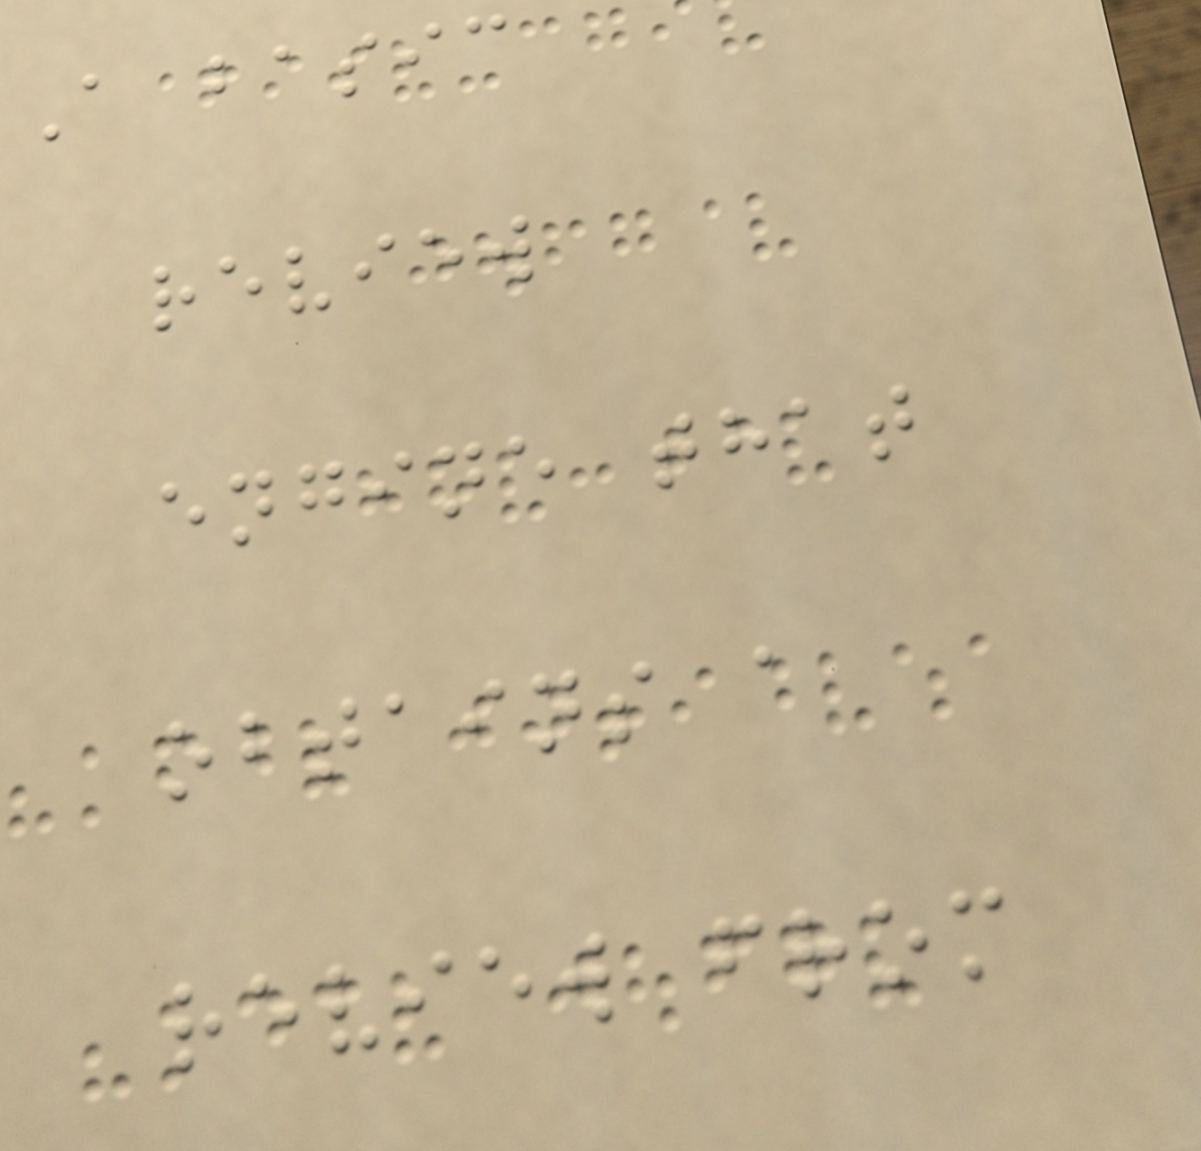A basic
review
engine that
obtains a
review from
